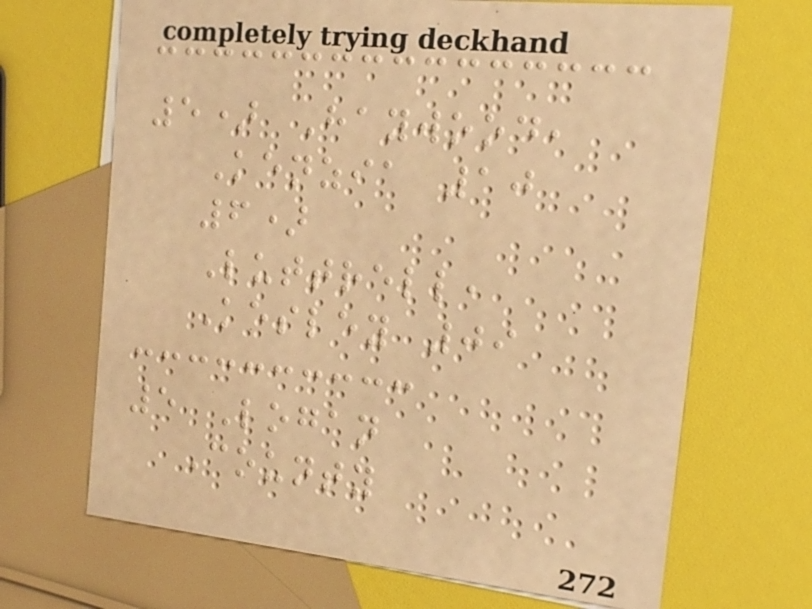5) Haywood,
Kenzia 10
6)
Luttrell,
Kesley 09
5 Logan
County
